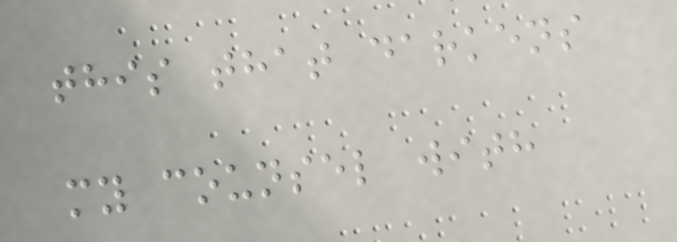this that darkens
my counsel with
